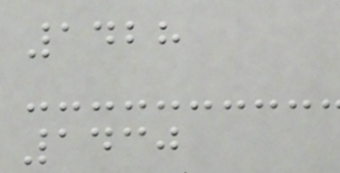1428
1430
